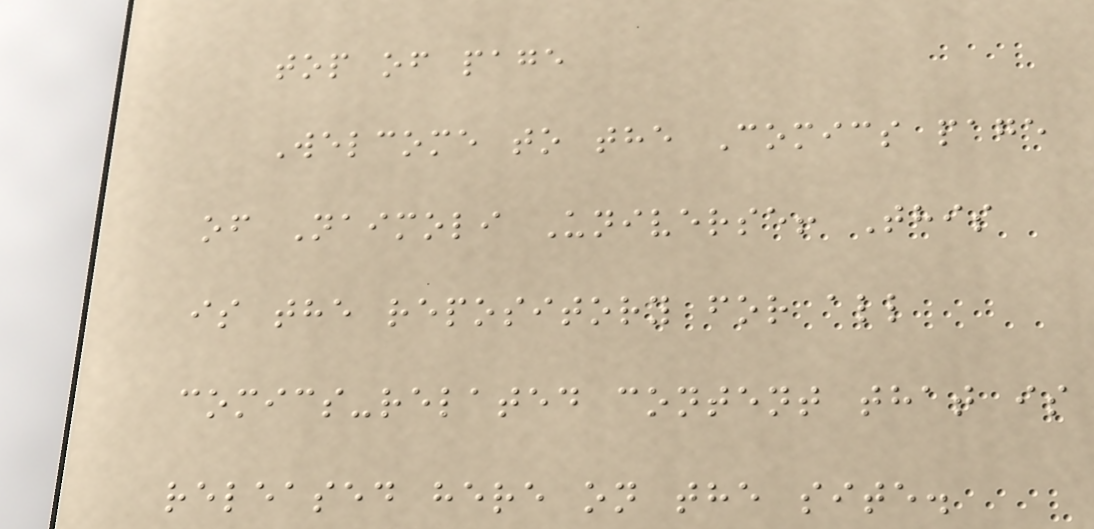top of page
Welcome to the Comics page
of Naimoli Universe! This
is the repository for all
comics-related content that is
released here on the site.
